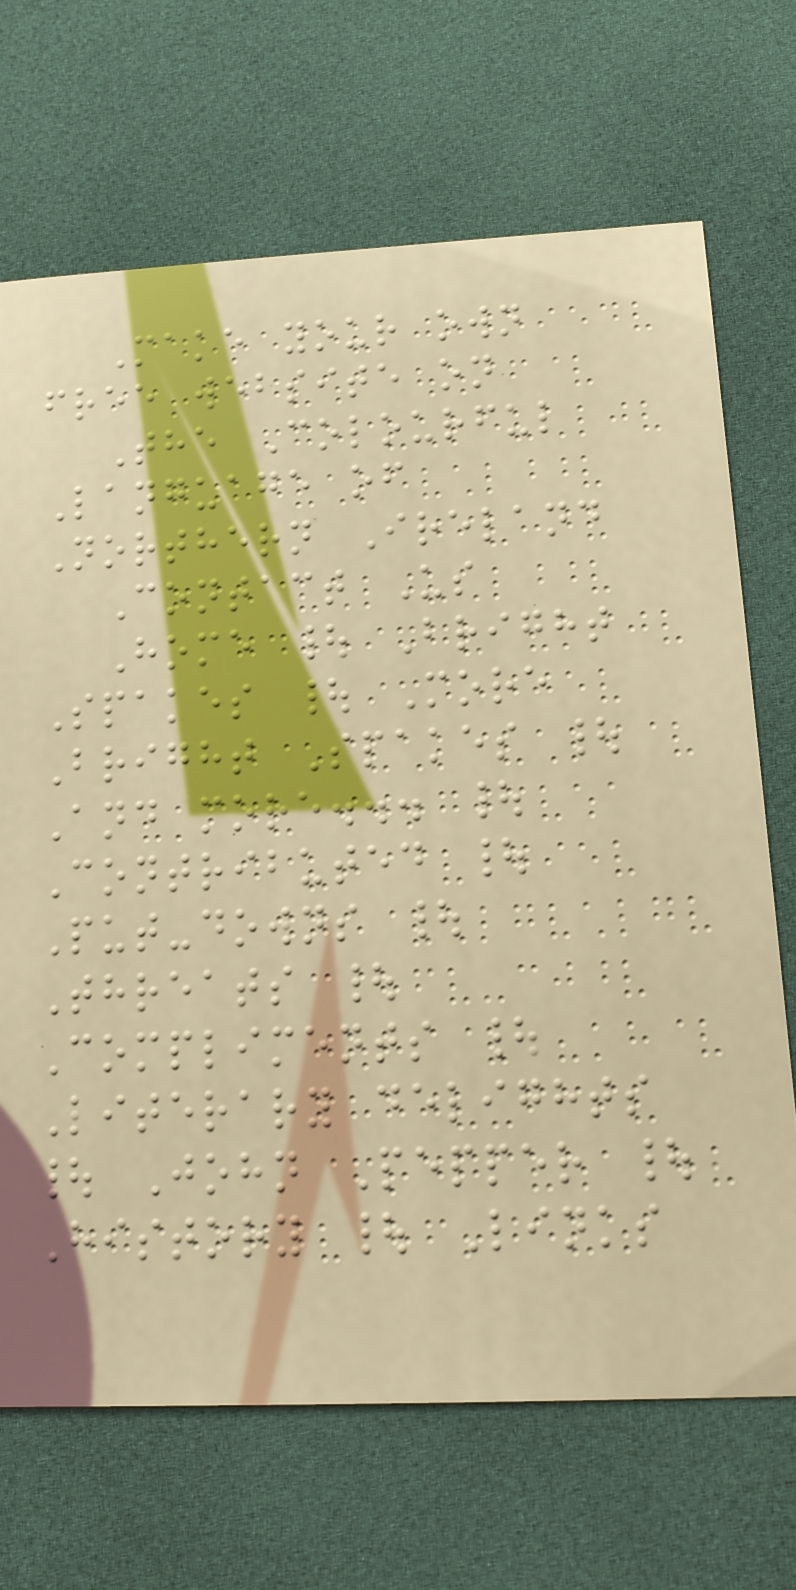Make your own
free website on
The Colourful
Language of
Northern Ireland
Contact Us
Home | Bright
Spakes | More
Bright Spakes |
And more... |
Contributed |
Put-downs |
Threats |
Compliments |
Literary delights
| John Pepper |
History | Links
